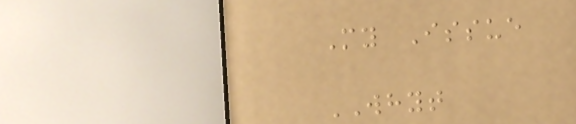My Issue
WHYT
